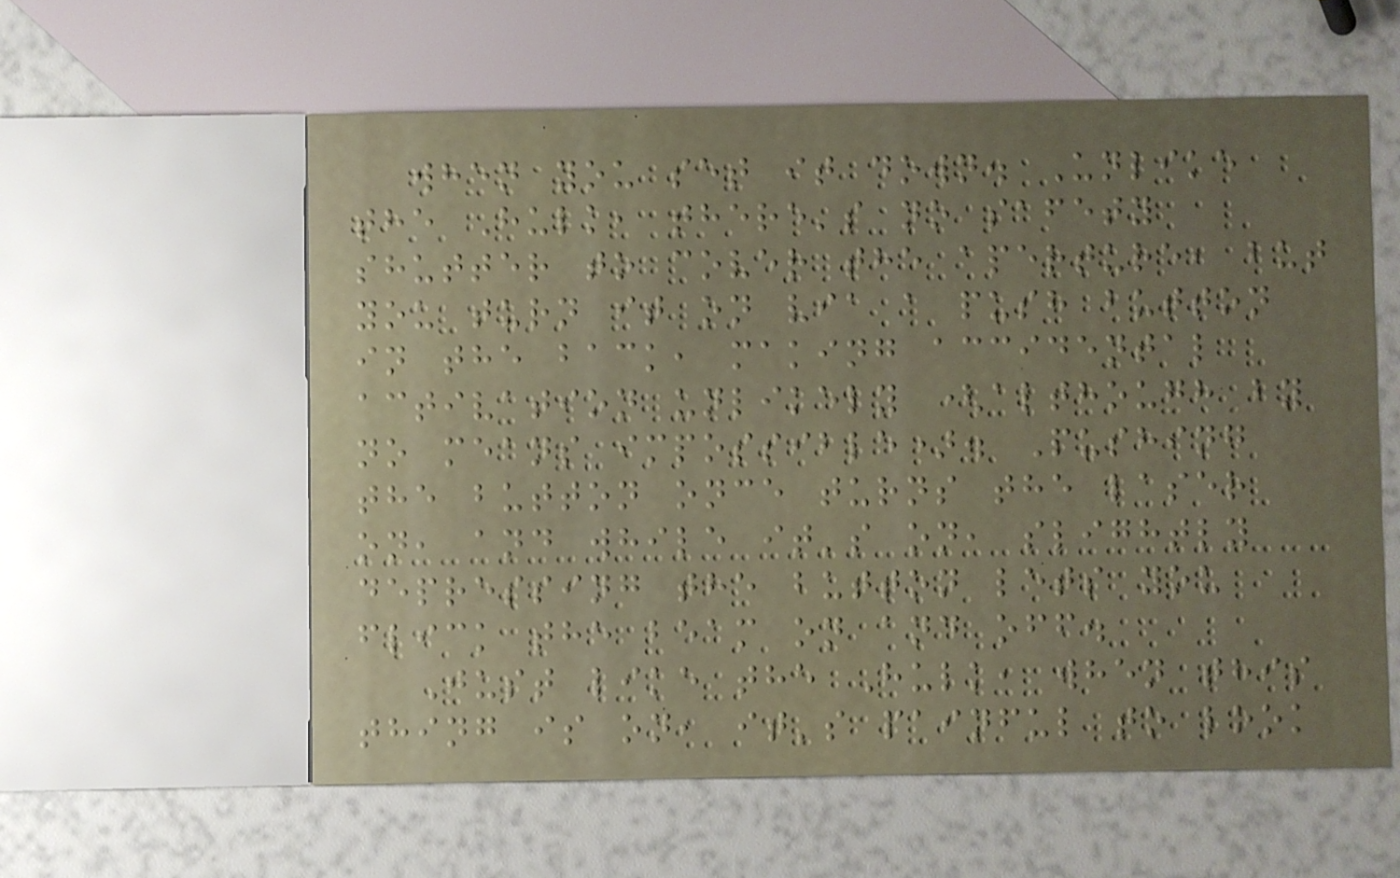when you set it down. Unlike
the Hulk, there's no safety
shutter to cover the aperture, but
you turn it on via a push button
in the back, making accidental
activation unlikely (although by
no means impossible). Pushing
the button once turns the laser
on, and while it's on, slightly
depressing the button lets you
flick the beam on and off.
Just like the Hulk, when this
thing is on, it's painful to look
